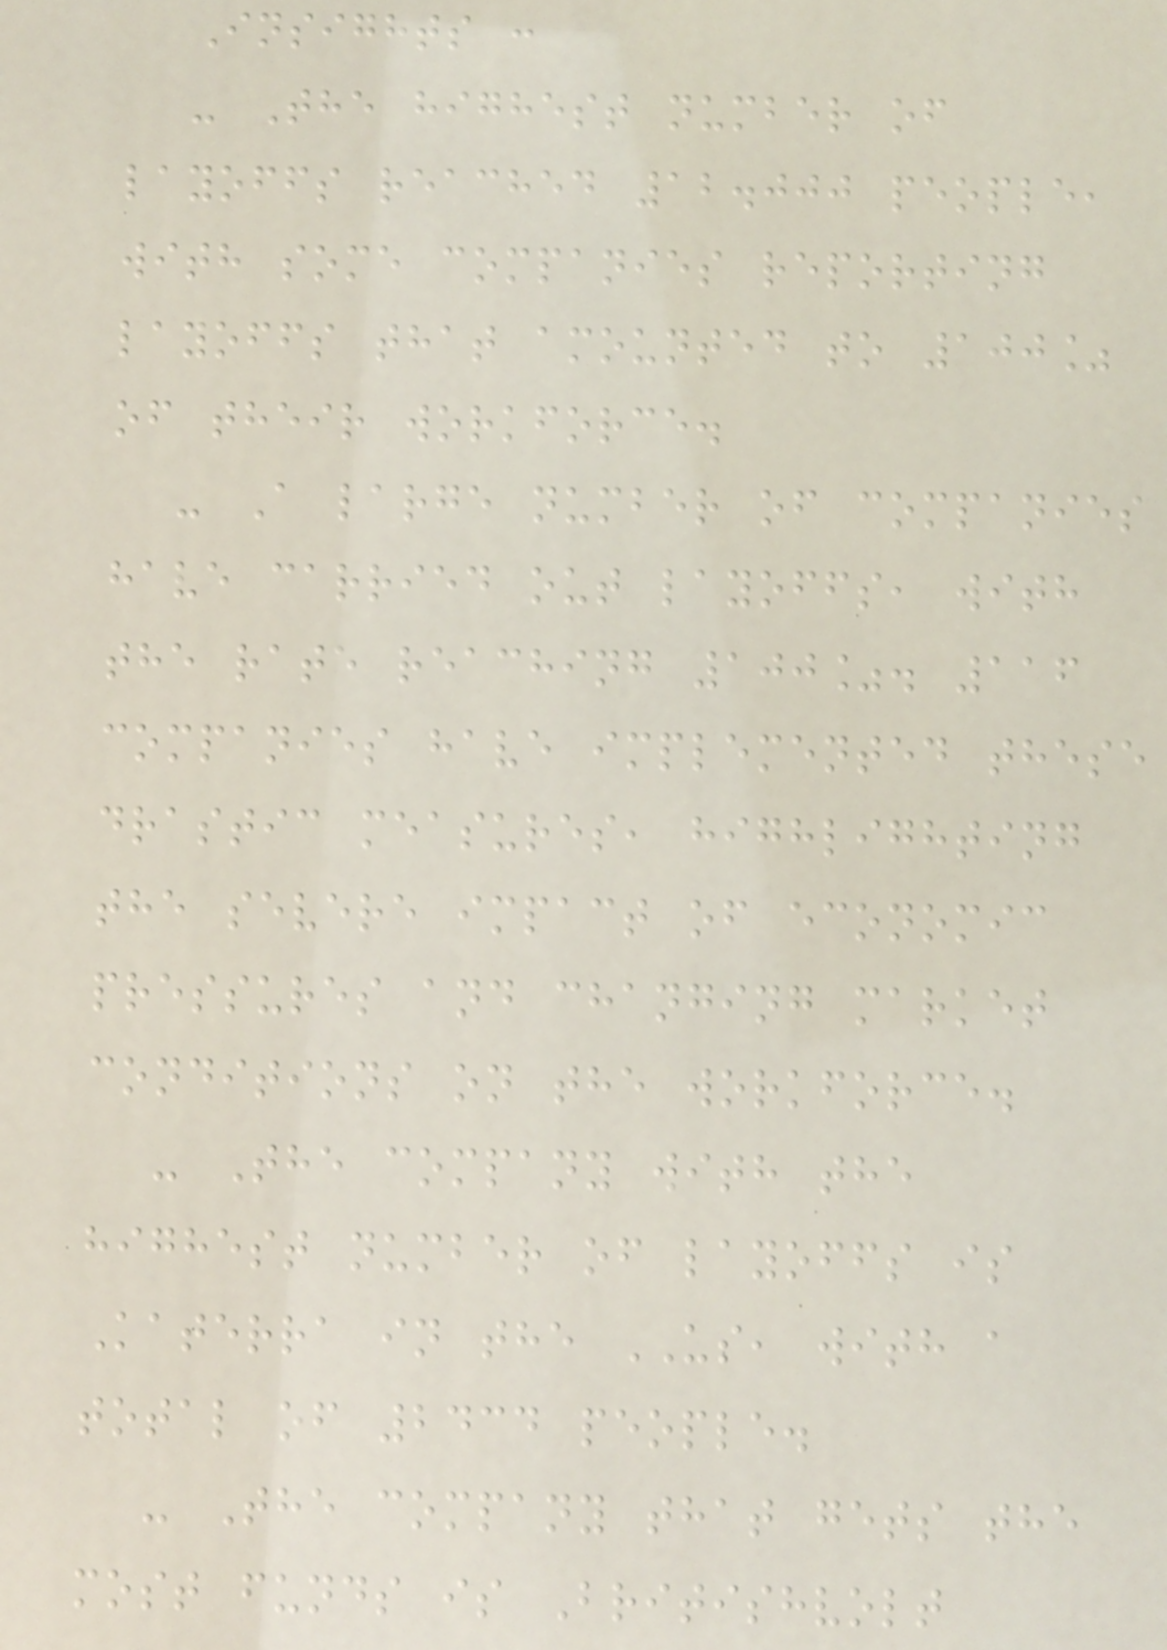Insights :
- The highest number of
layoffs reached 12.000 people,
with some companies reporting
layoffs that amounted to 100%
of their workforce.
- A large number of companies
have carried out layoffs, with
the rate reaching 100%. 116
companies have implemented these
drastic measures, highlighting
the severe impact of economic
pressures and changing market
conditions on the workforce.
- The company with the
highest number of layoffs is
Katerra in the US, with a
total of 2434 people.
- The company that gets the
most funds is Britishvolt
